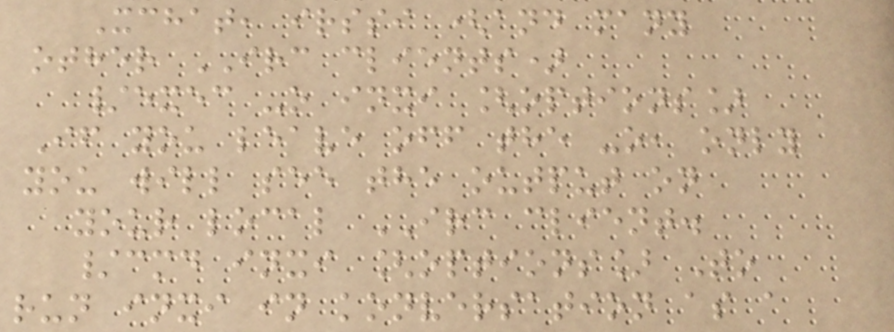Xchat, irssi (and many
other IRC clients)
/exec -o inxi [options]
If you leave off the -o, only
you will see the output on
your local IRC client.
/cmd inxi [options] To
run inxi in konversation as a
